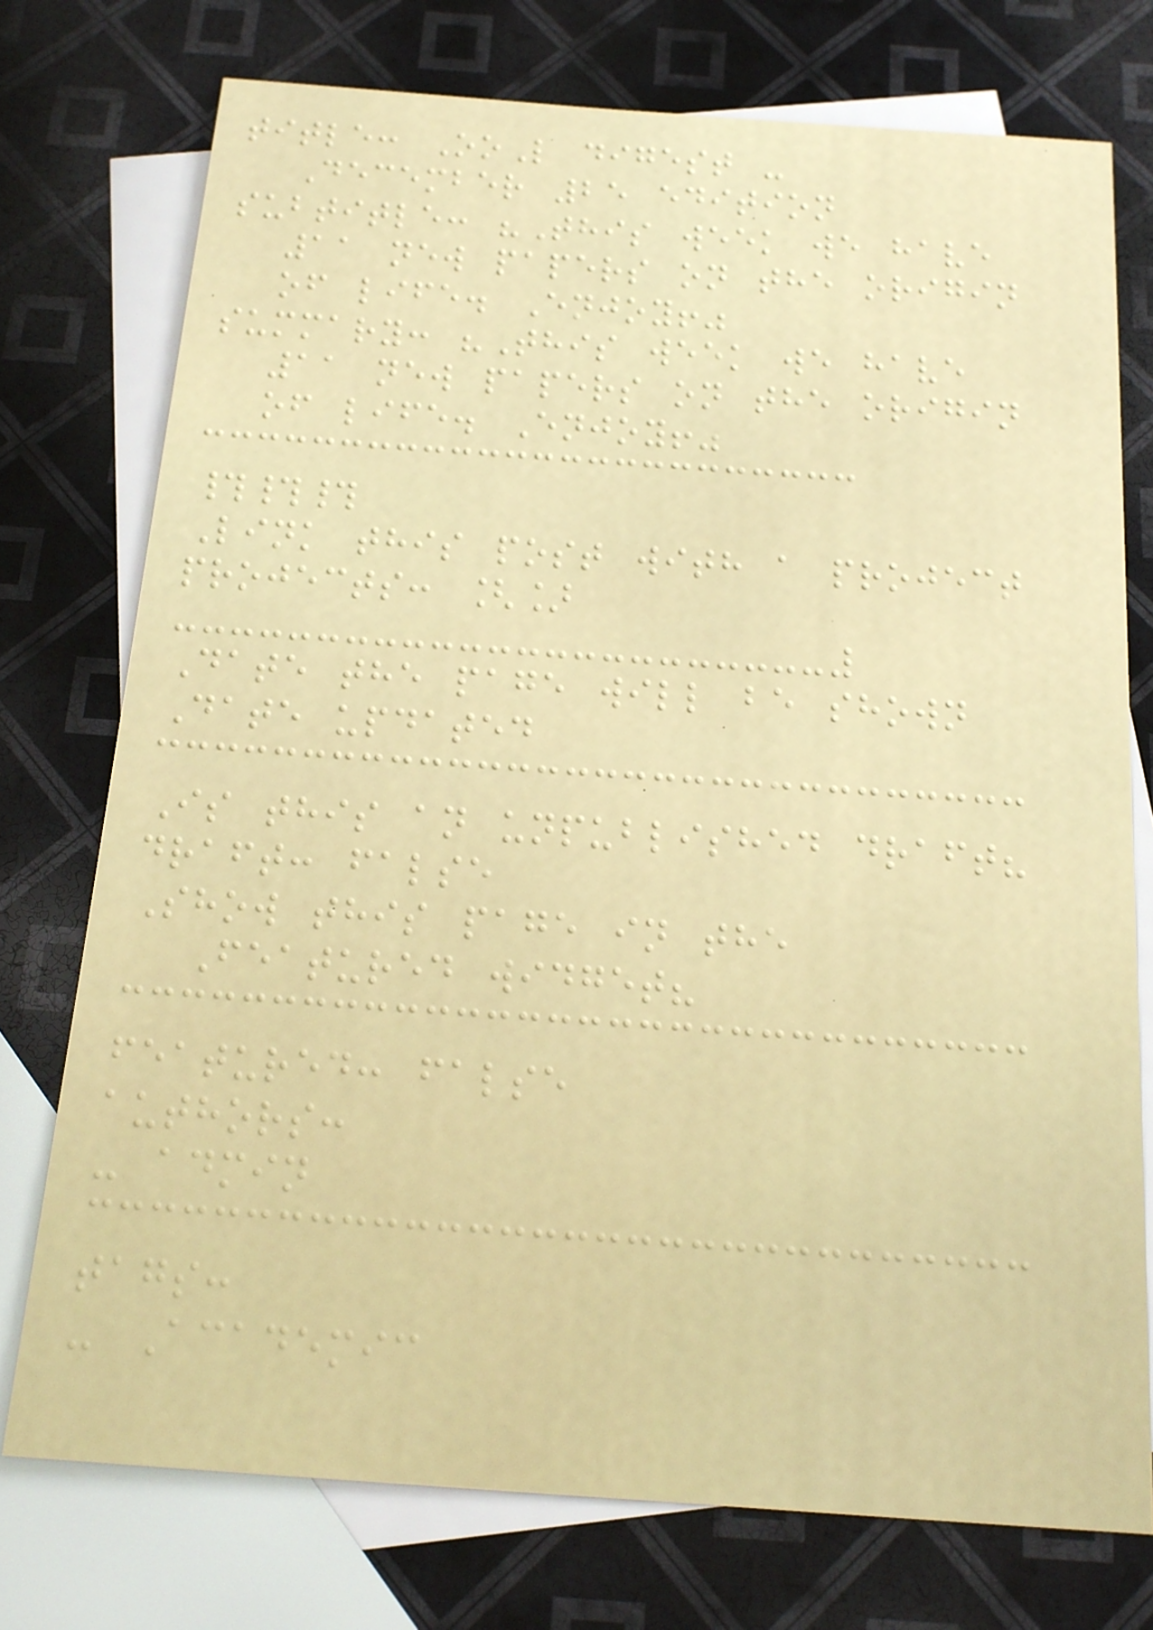title: OoL digest -
December 25 edition
subtitle: "This week we have
11 new papers on the origin
of life. Enjoy!"
summary: "This week we have
11 new papers on the origin
of life. Enjoy!"
###
Link this post with a project
projects: []
Date the page will be shown
Date updated
Is this an unpublished draft?
draft: false
Show this page in the
Featured widget?
featured: false
authors:
- admin
tags:
- Academic
